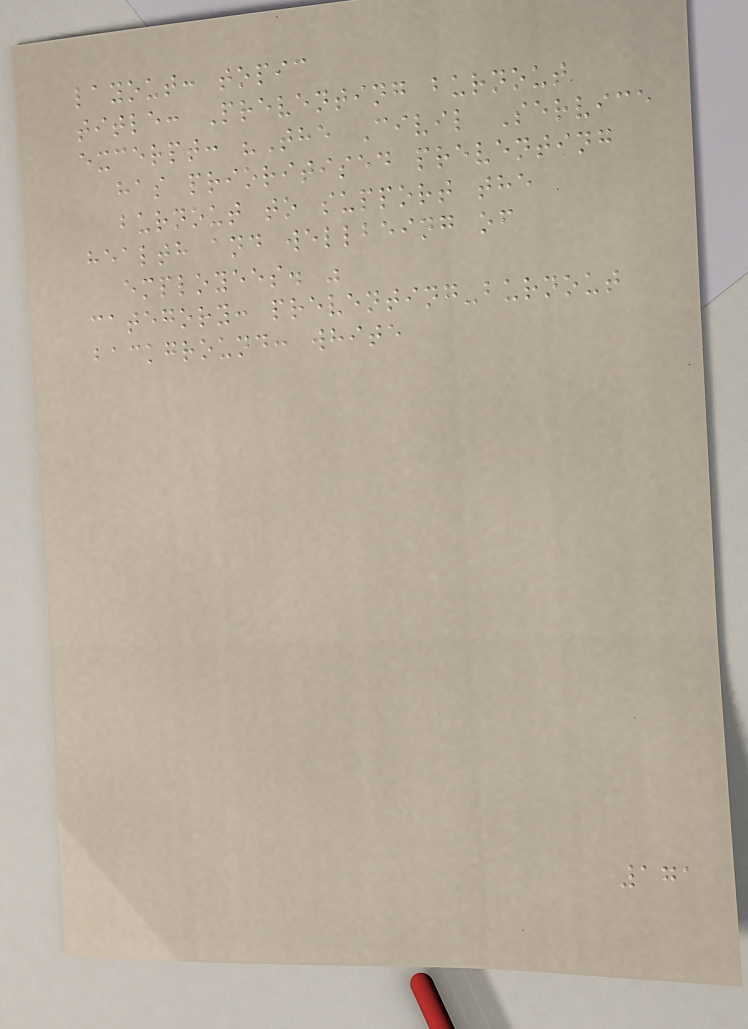layout: topic
title: Preventing burnout
excerpt: "The Civil Service
has prioritised preventing
burnout to support the
health and wellbeing of
employees. "
category: preventing-burnout
background: white
171
